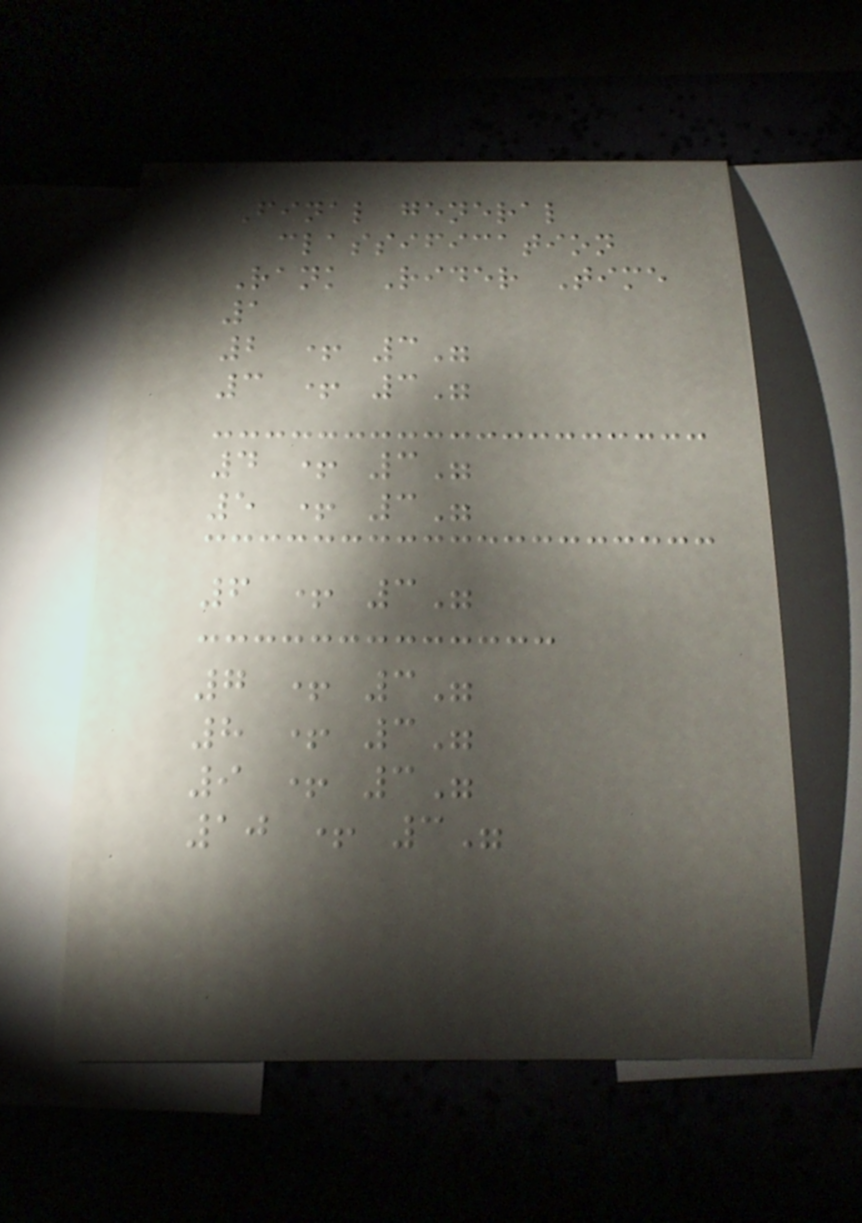Final general
classification
Rank Rider Time
1
2 + 3"
3 + 3"
4 + 3"
5 + 3"
6 + 3"
7 + 3"
8 + 3"
9 + 3"
10 + 3"
